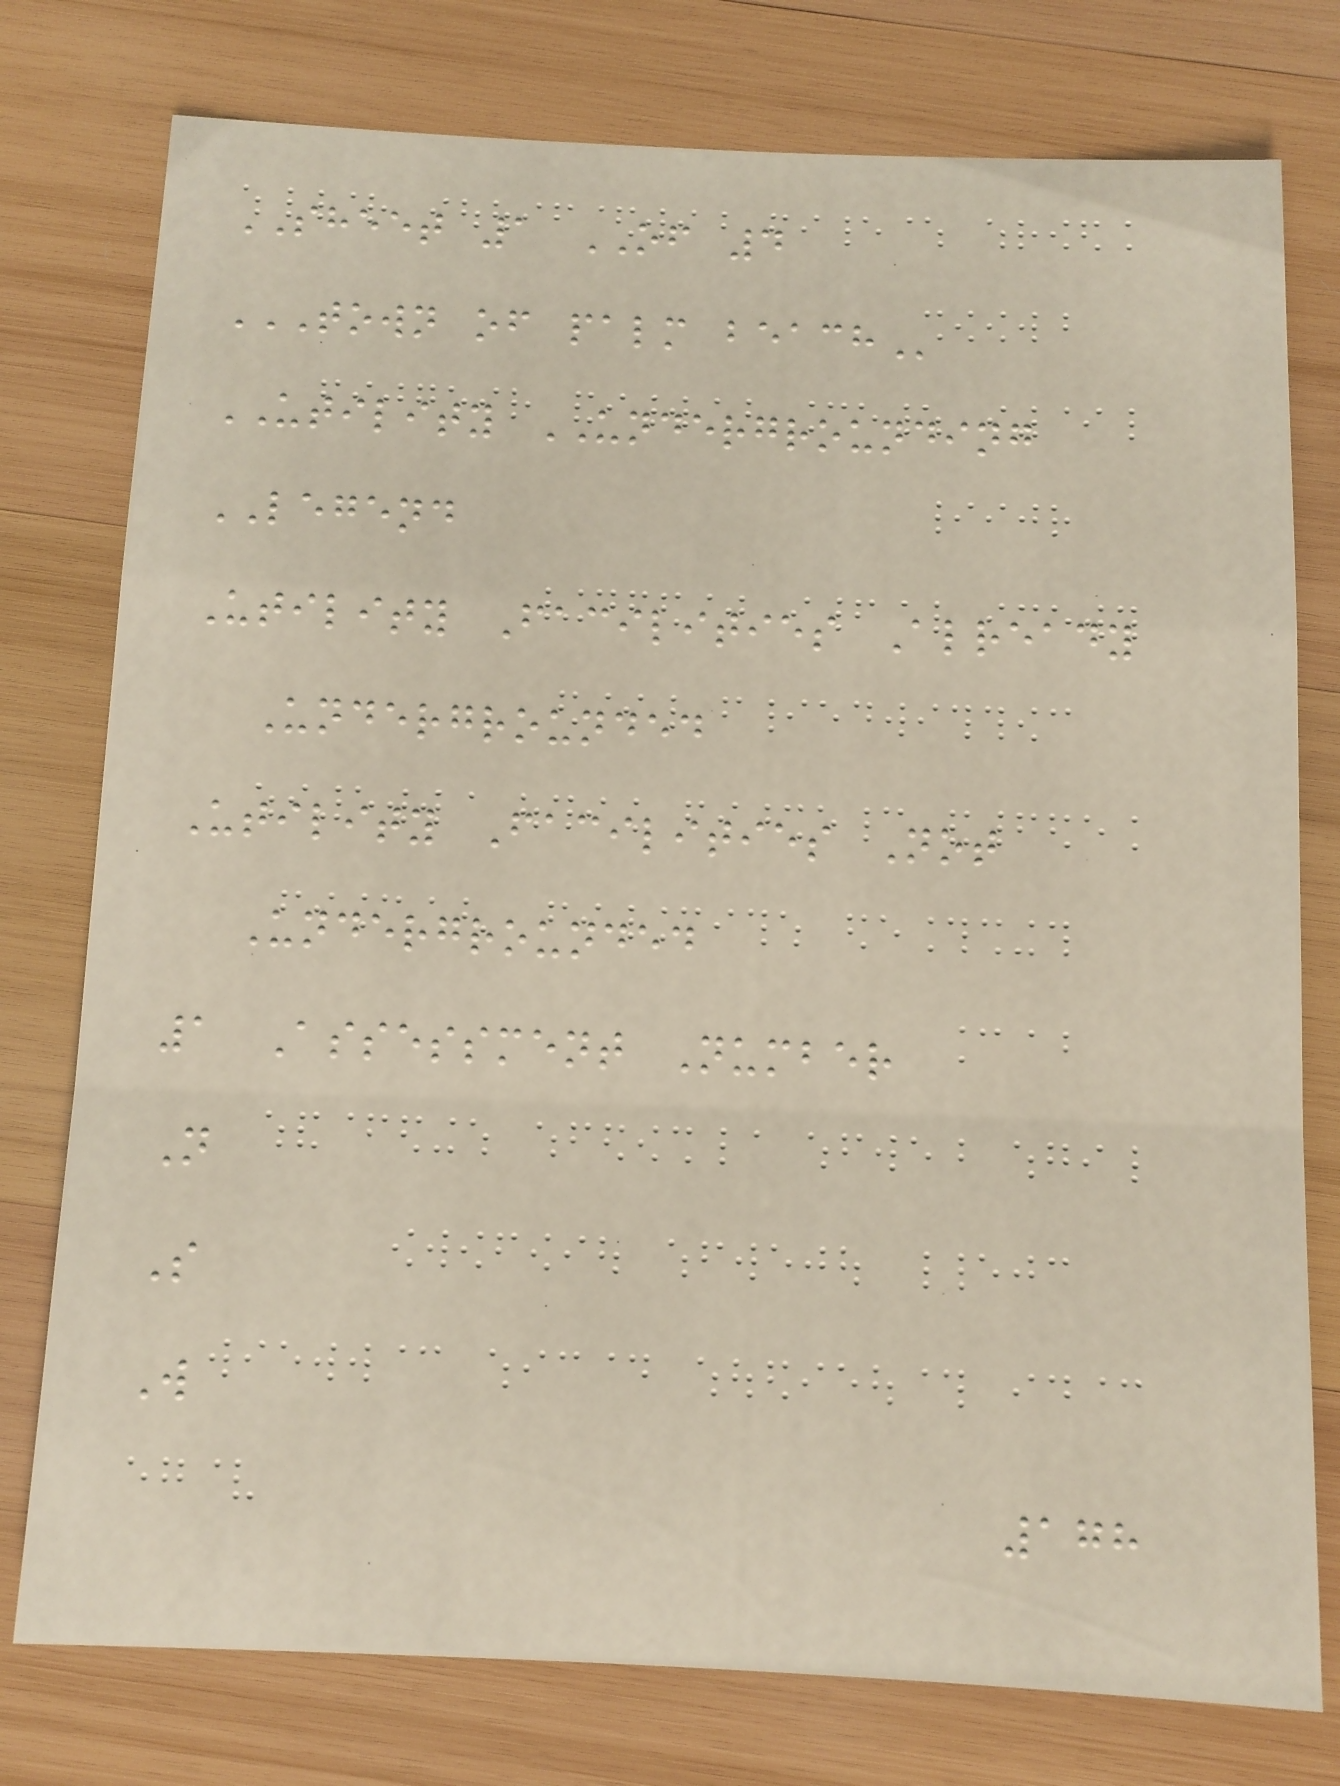SHEET 1 OF 4
TOWN OF PALM BEACH
UTILITY UNDERGROUNDING
LEGEND
Utility Facilities Already
Undergrounded
Utility Facilities Not
Undergrounded
1 Assessment Number
N
S
W
178
